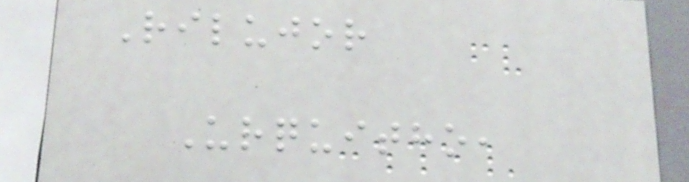Rilujor
Urquitho,
